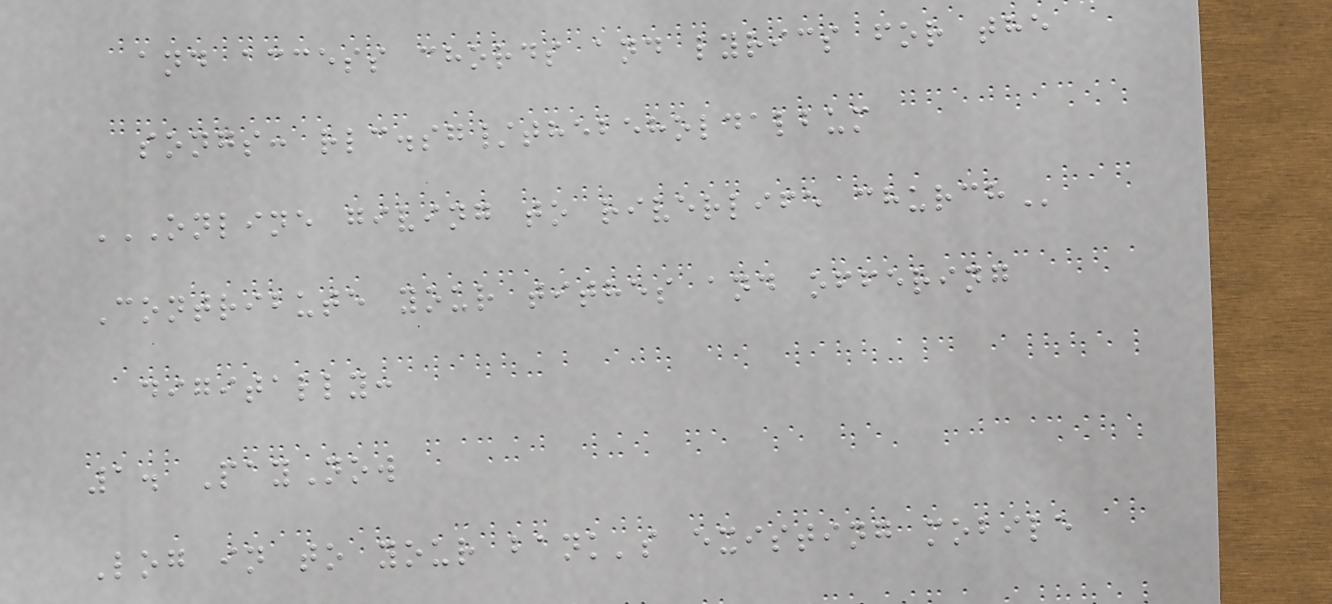and access chords and lyrics for the
songs: rlc.sg/thebeholdalbum
ONLINE GIVING TO RIVERLIFE CHURCH
Contribute your tithes and offering
digitally:
1. PayNow
Log in to your bank's existing mobile
